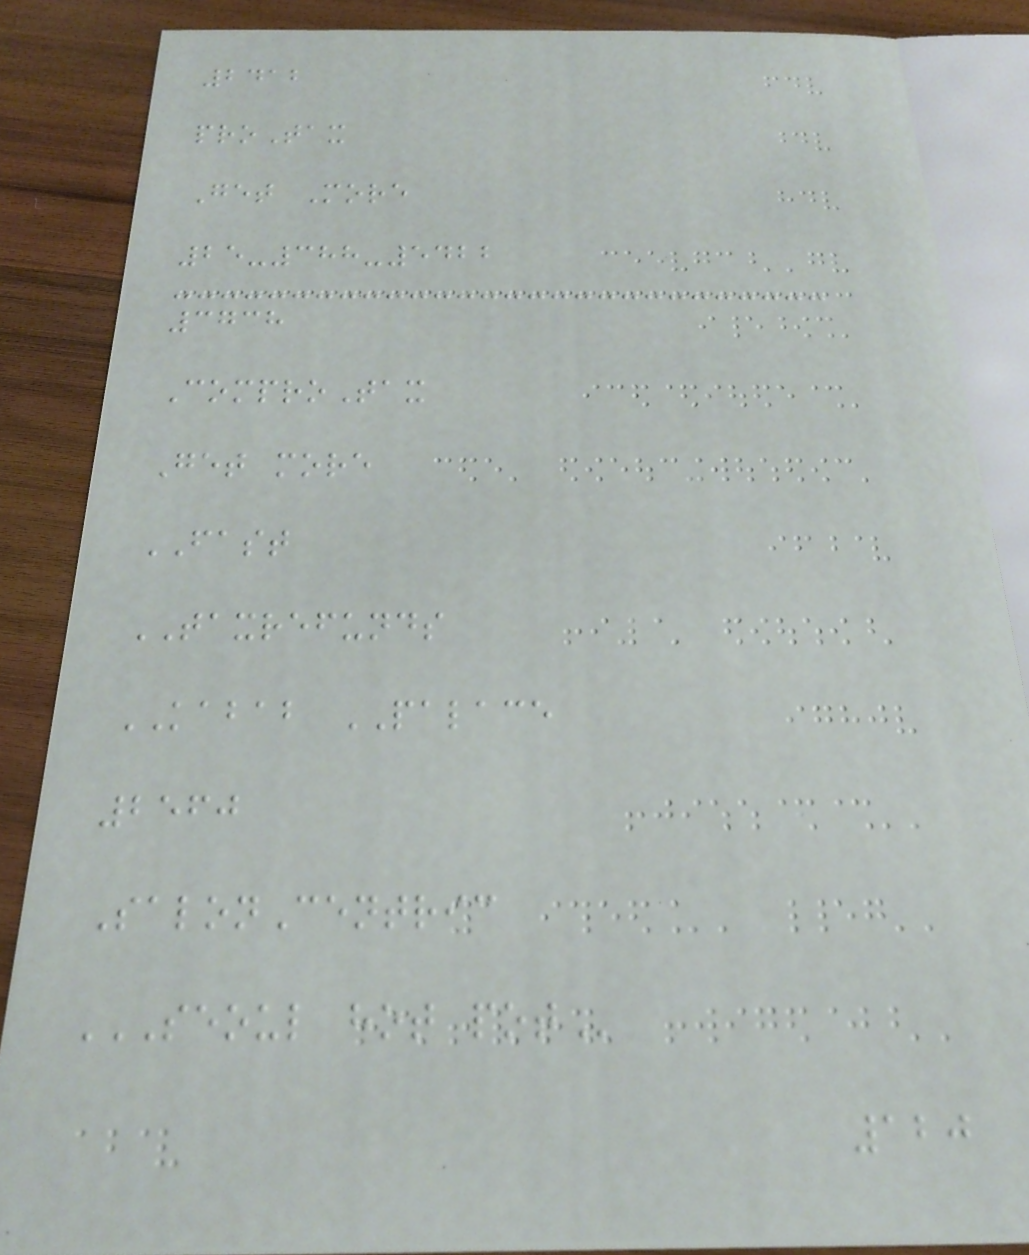2412
proTax
Get More
25-388-5422
3738
ComproTax
Get more
FAST
TAXREFUNDS
KABAB PALACE
2560
SalonCentric
SEOUL HOT POT
120
